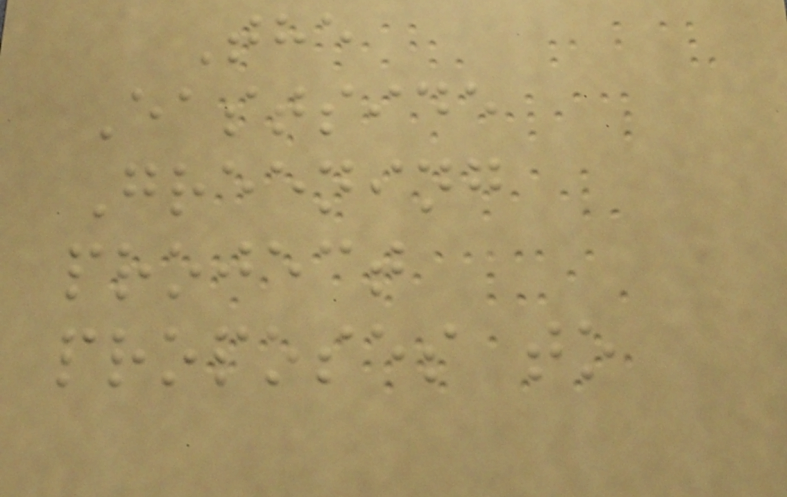The
Eastside
Greening
project
proposes to
